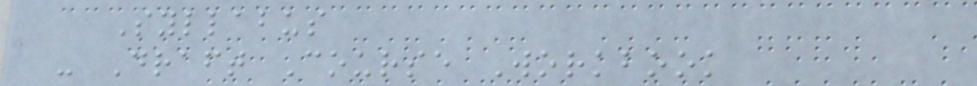Syllabus
- Draft Course Workbook
